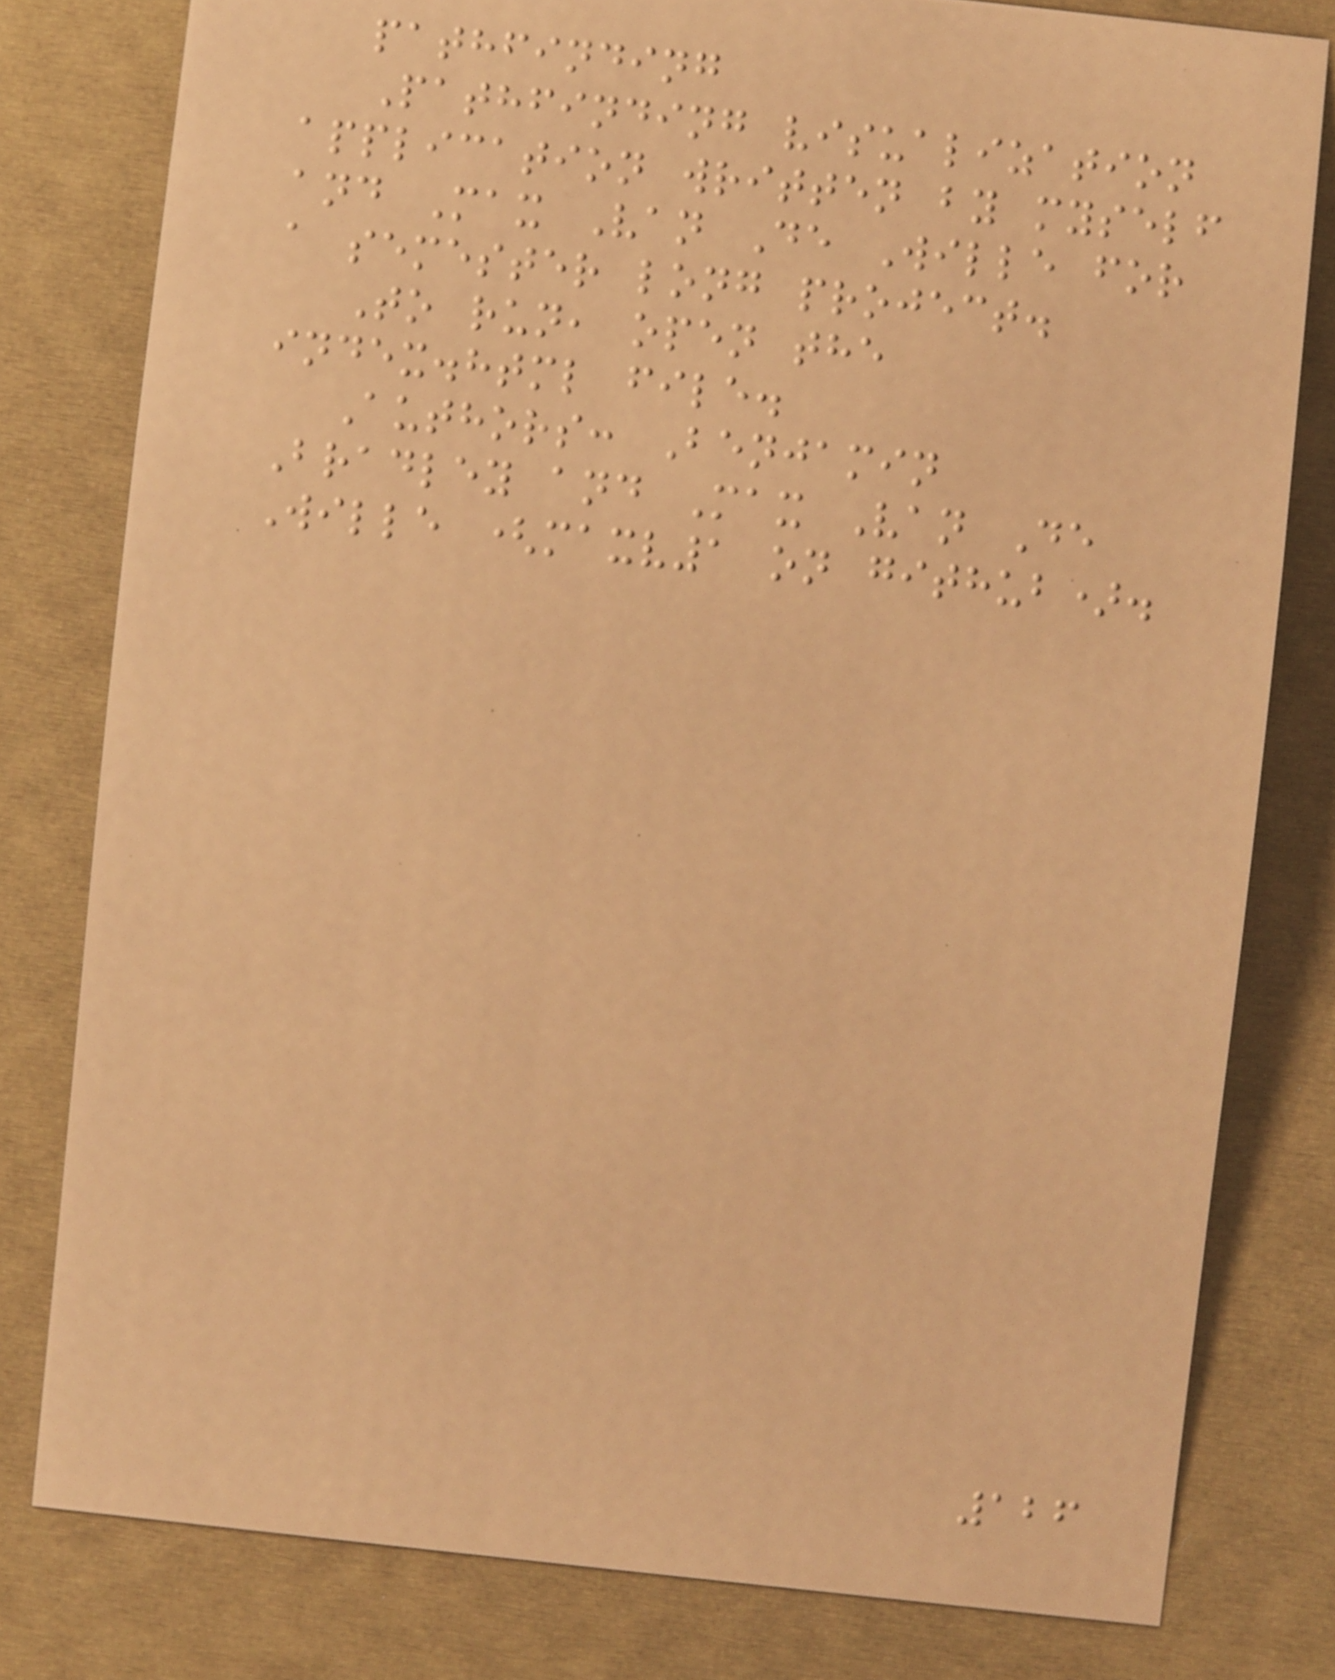pathfinding
Pathfinding visualization
application written by myself
and Max Van De Wille for
a semester long project.
To run, open the
index.html file.
Authors: Benjamin
Bradley and Max Van De
Wille (maxv1 on github).
126
